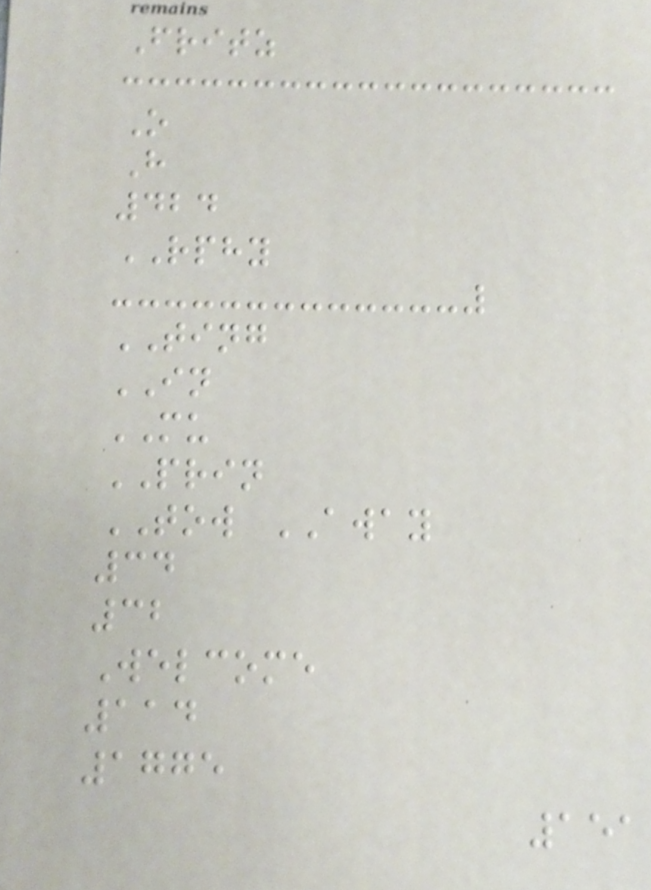Fritz
O
H
424
RPHY
TING
IN
MU
PRIN
TOW AWAY
34
32
Welcome
114
1775
151
